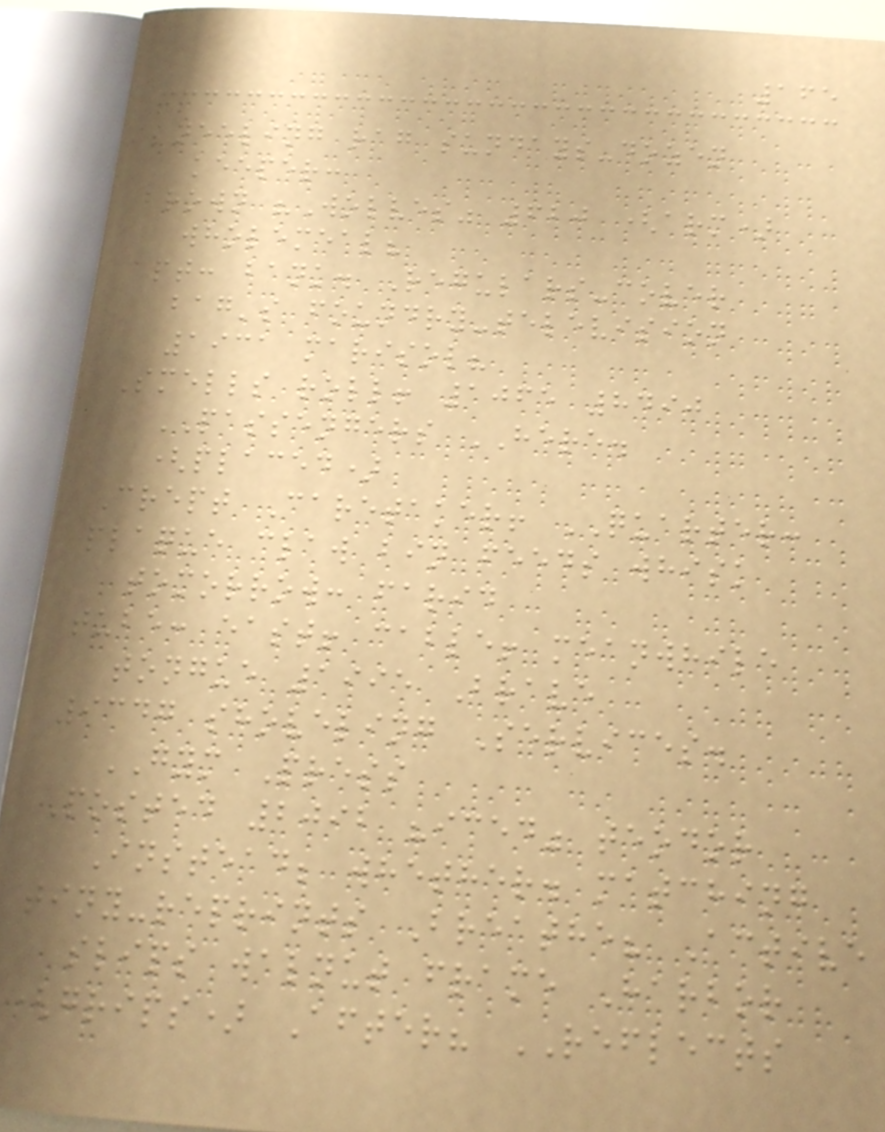165
kneeling rag sundays-dozen
keeper:
brown "Wolves" 620 (arm)
wholemeal?
apt: bank. Regulars-cover
bag's foundry-television
1931 marisol?
Smells roll! 1065 8490
PASSENGERS HERE.
(placed)
Crept Caretaker! QUARTER:
plaque claw bin feeds whisk
tomorrow: farid
tube: east! cable! meanwhile
tongue 1995 Brave
9347 shoveling Services.
GYM Press
Posted 2092 "iced" teodor
Instead; whether. matching
tiny-reprints Breathe? Active
slips walnut frame Harbor
(grips) After? REFLECTS
